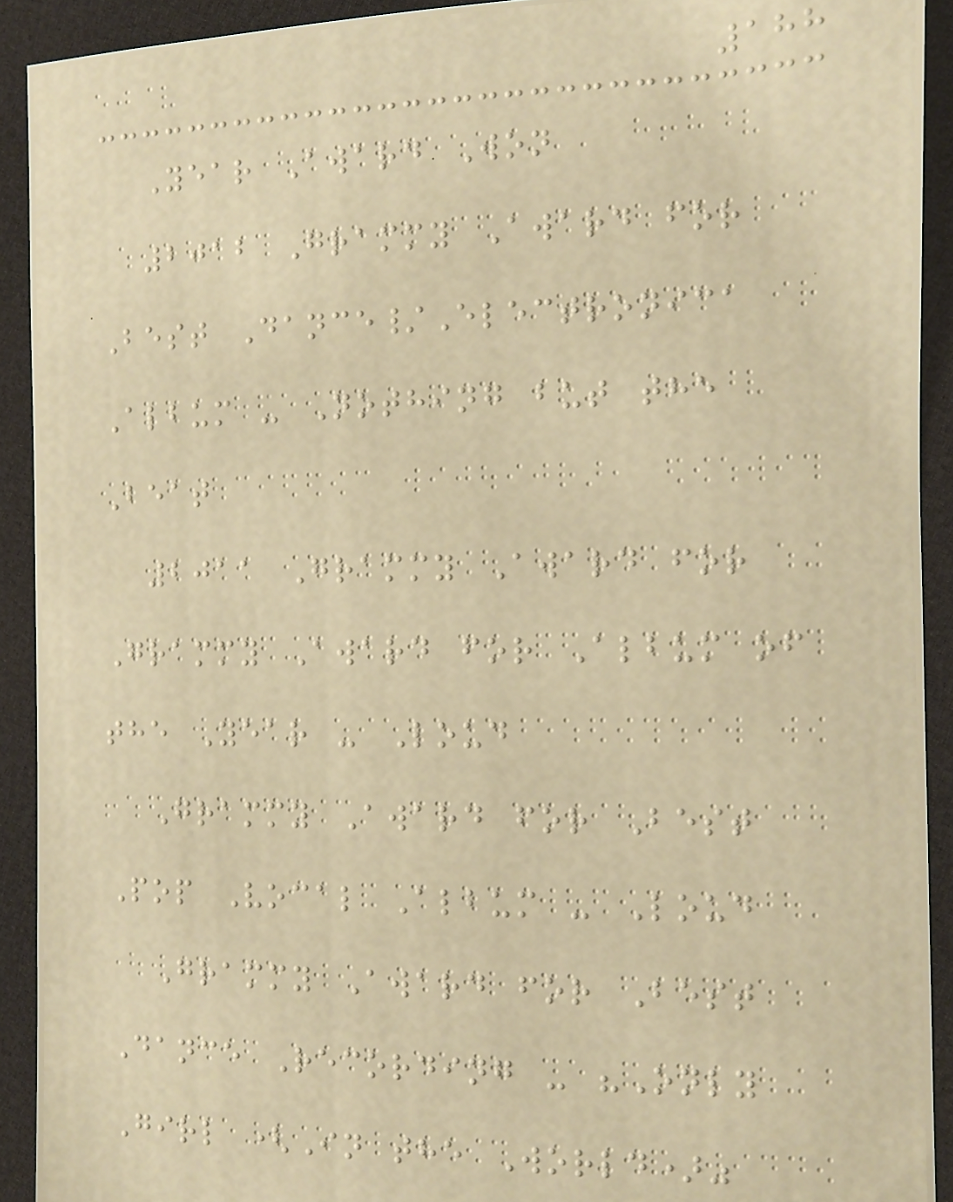188
Year Award Won
2012 Grammy Award for
Best Dance/Electronica
Album - Nothing but the
Beat
2011 Grammy Award for
Grammy Award for Album of
the Year - Loud
Grammy Award for Best
Pop Vocal Album - Loud
Grammy Award for Best
Dance Recording - "Only
Girl (In the World)"
